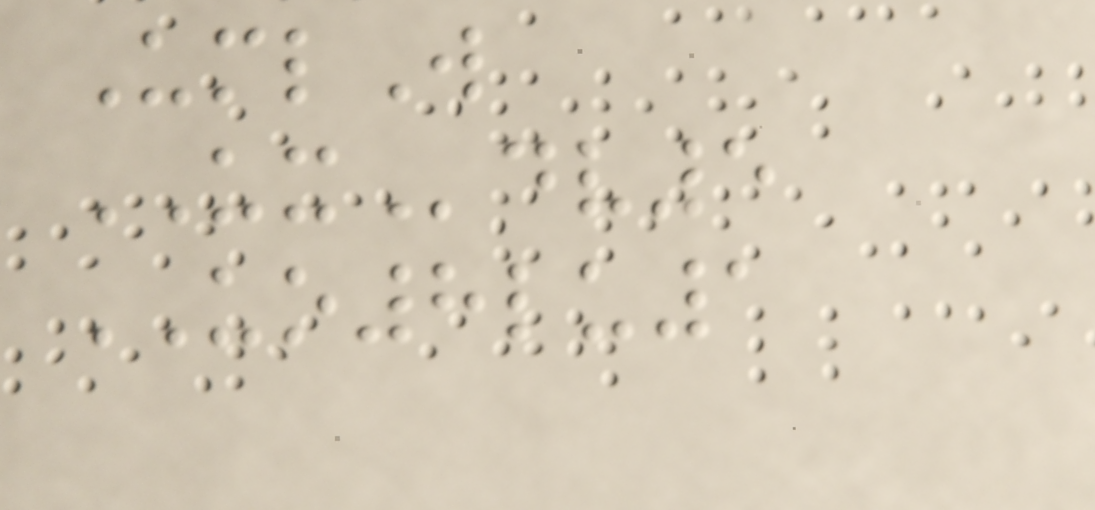UmlW
UXdv5
UO8lu1
